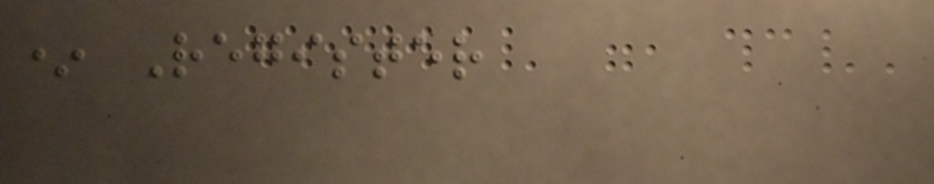* Register
